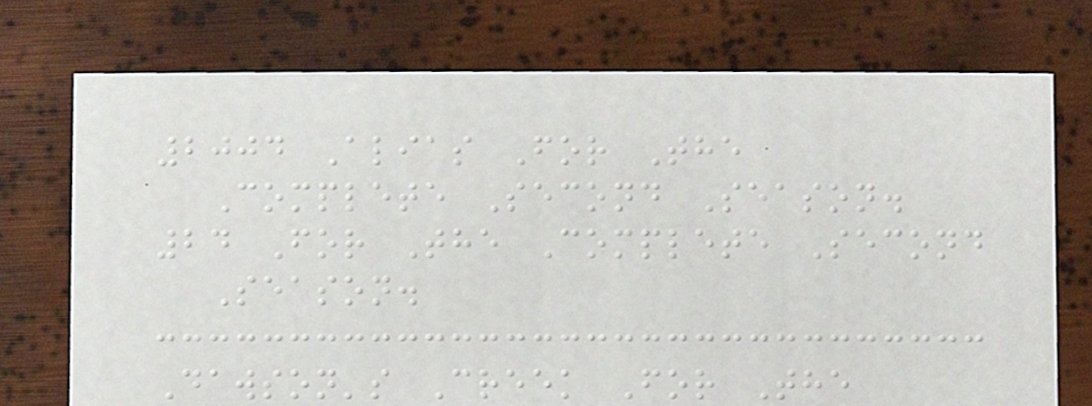2004 Alias For The
Complete Second Season.
24 For The Complete Second
Season.
Dawson's Creek For The
